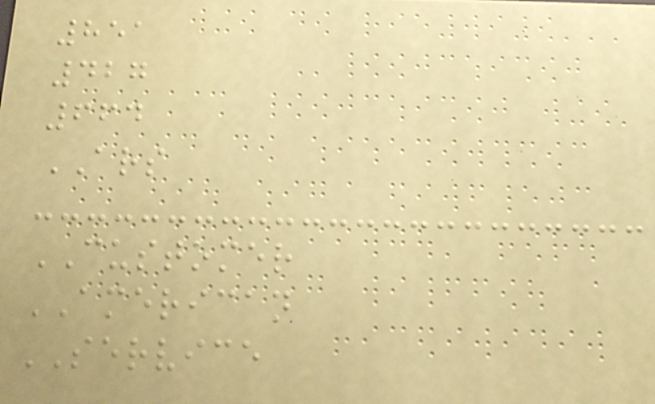851
427
664
ARS
CUSTOMER
AMERICAN
SERVICE
